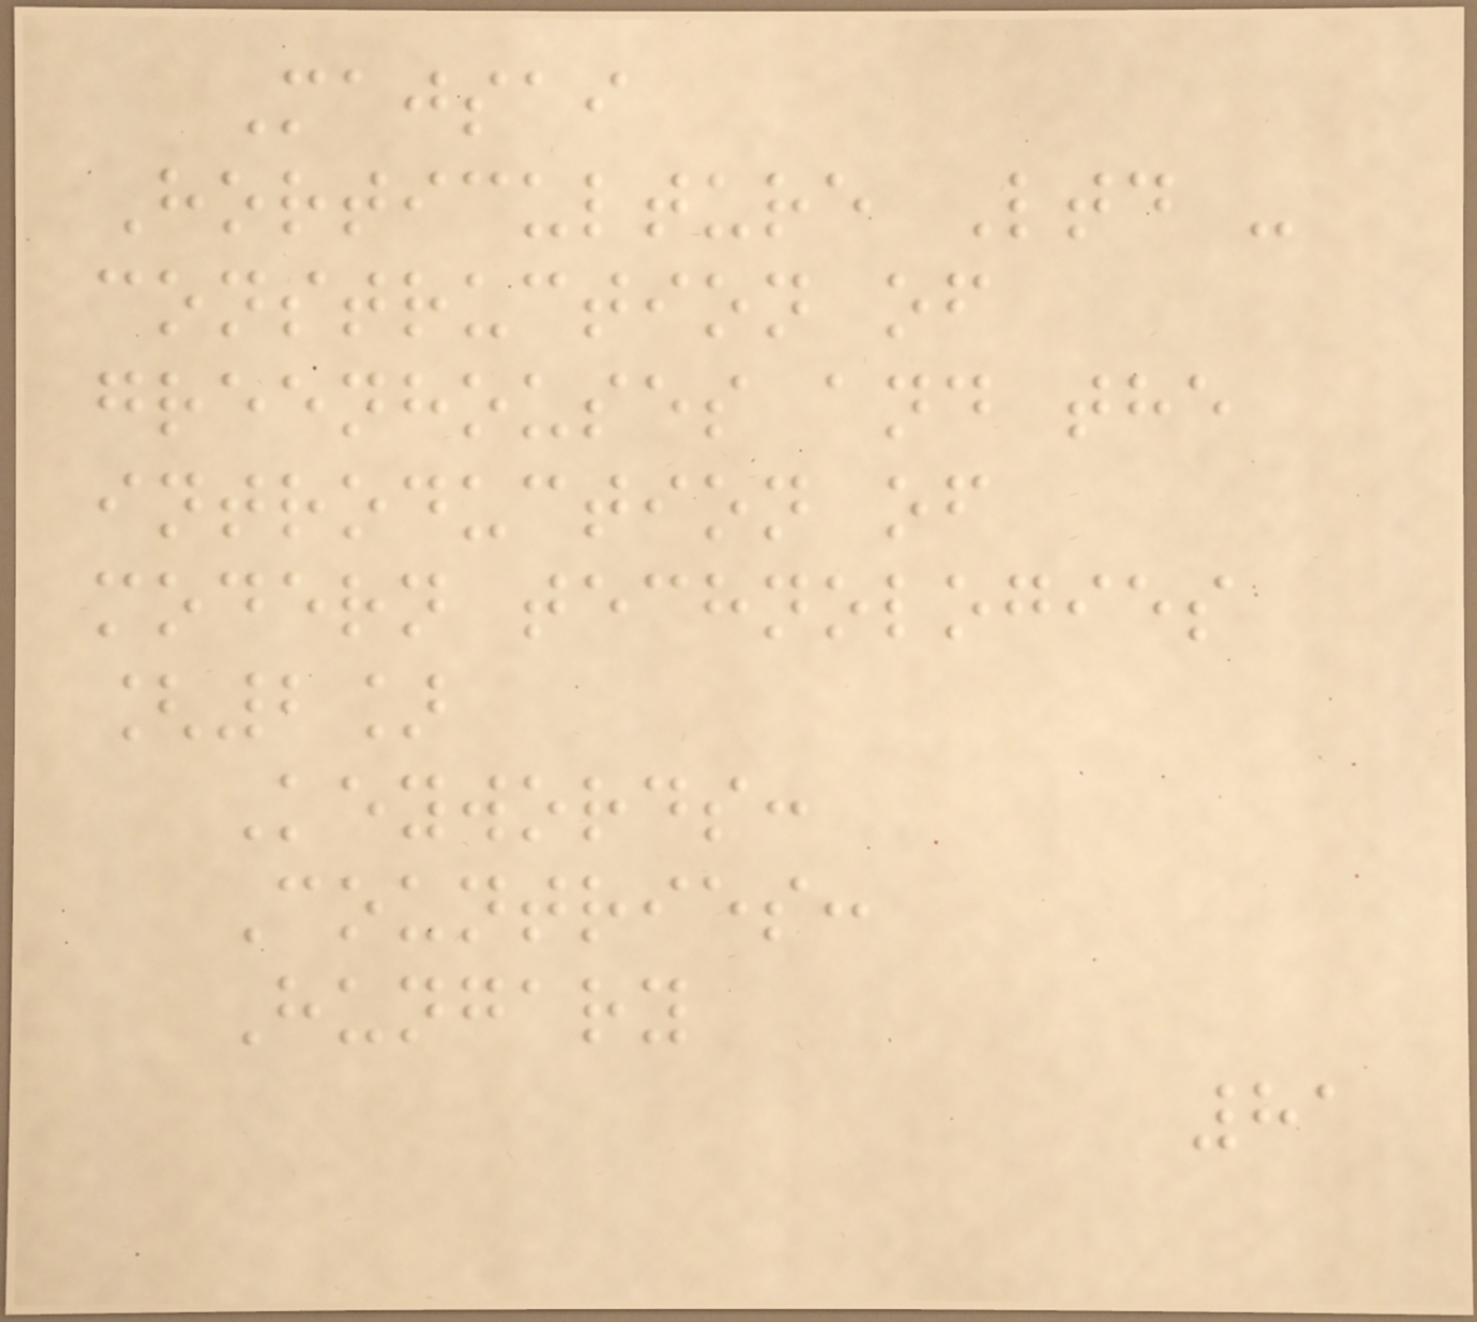Majsai
Horticulture Ltd -
construction of
greenhouses and the
introduction of
modern technologies
[2]
Keywords:
Countries:
Hungary
81
